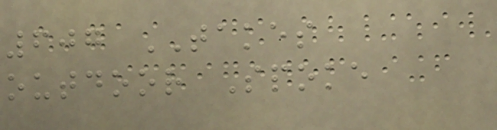607 TAKES
outdoor Spoke
